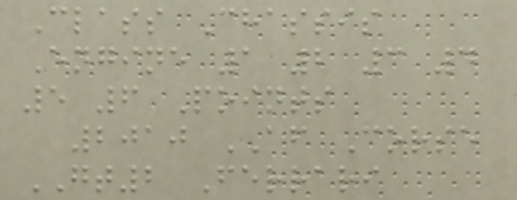Class Chassis
Engine 1 2 3 4
5 6 Points
2010 AF Corse
GT2 Ferrari
